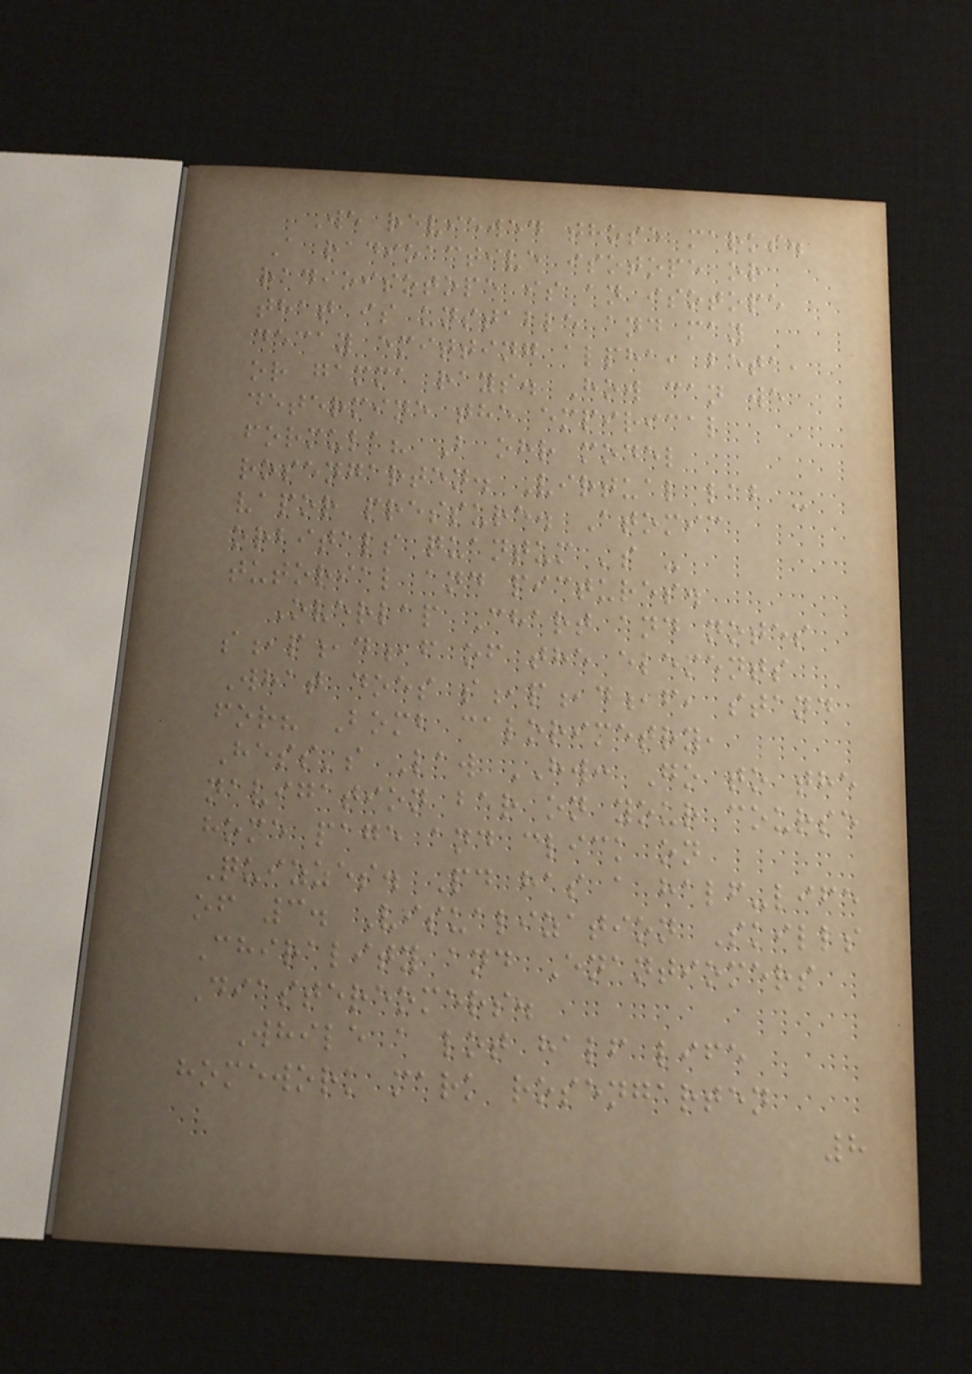We reviewed those marks.
A radioactive isotope or
radioisotope is an isotope
that is unstable and may
decay emitting alpha, beta,
or gamma rays. How can we
determine the empirical
formula? B ohr model
rosengarten. Virtual lab -
vapor pressure. Atomic
orbitals quantum 's -
tutorial and pictures.
Overlap Chart and notes
s,p,d,f of the elements
What does s,p,d,f, stand
for? Bomb calorimetry,
Hess's Law HW: Go to the
navigation bar on your course
home page and click on
Quizzes. Pd has a half-life
of 3. Visualization Skills
Chirality and Enantiomers
Diastereomers.
While a lot half life
homework mark rosengarten
8
